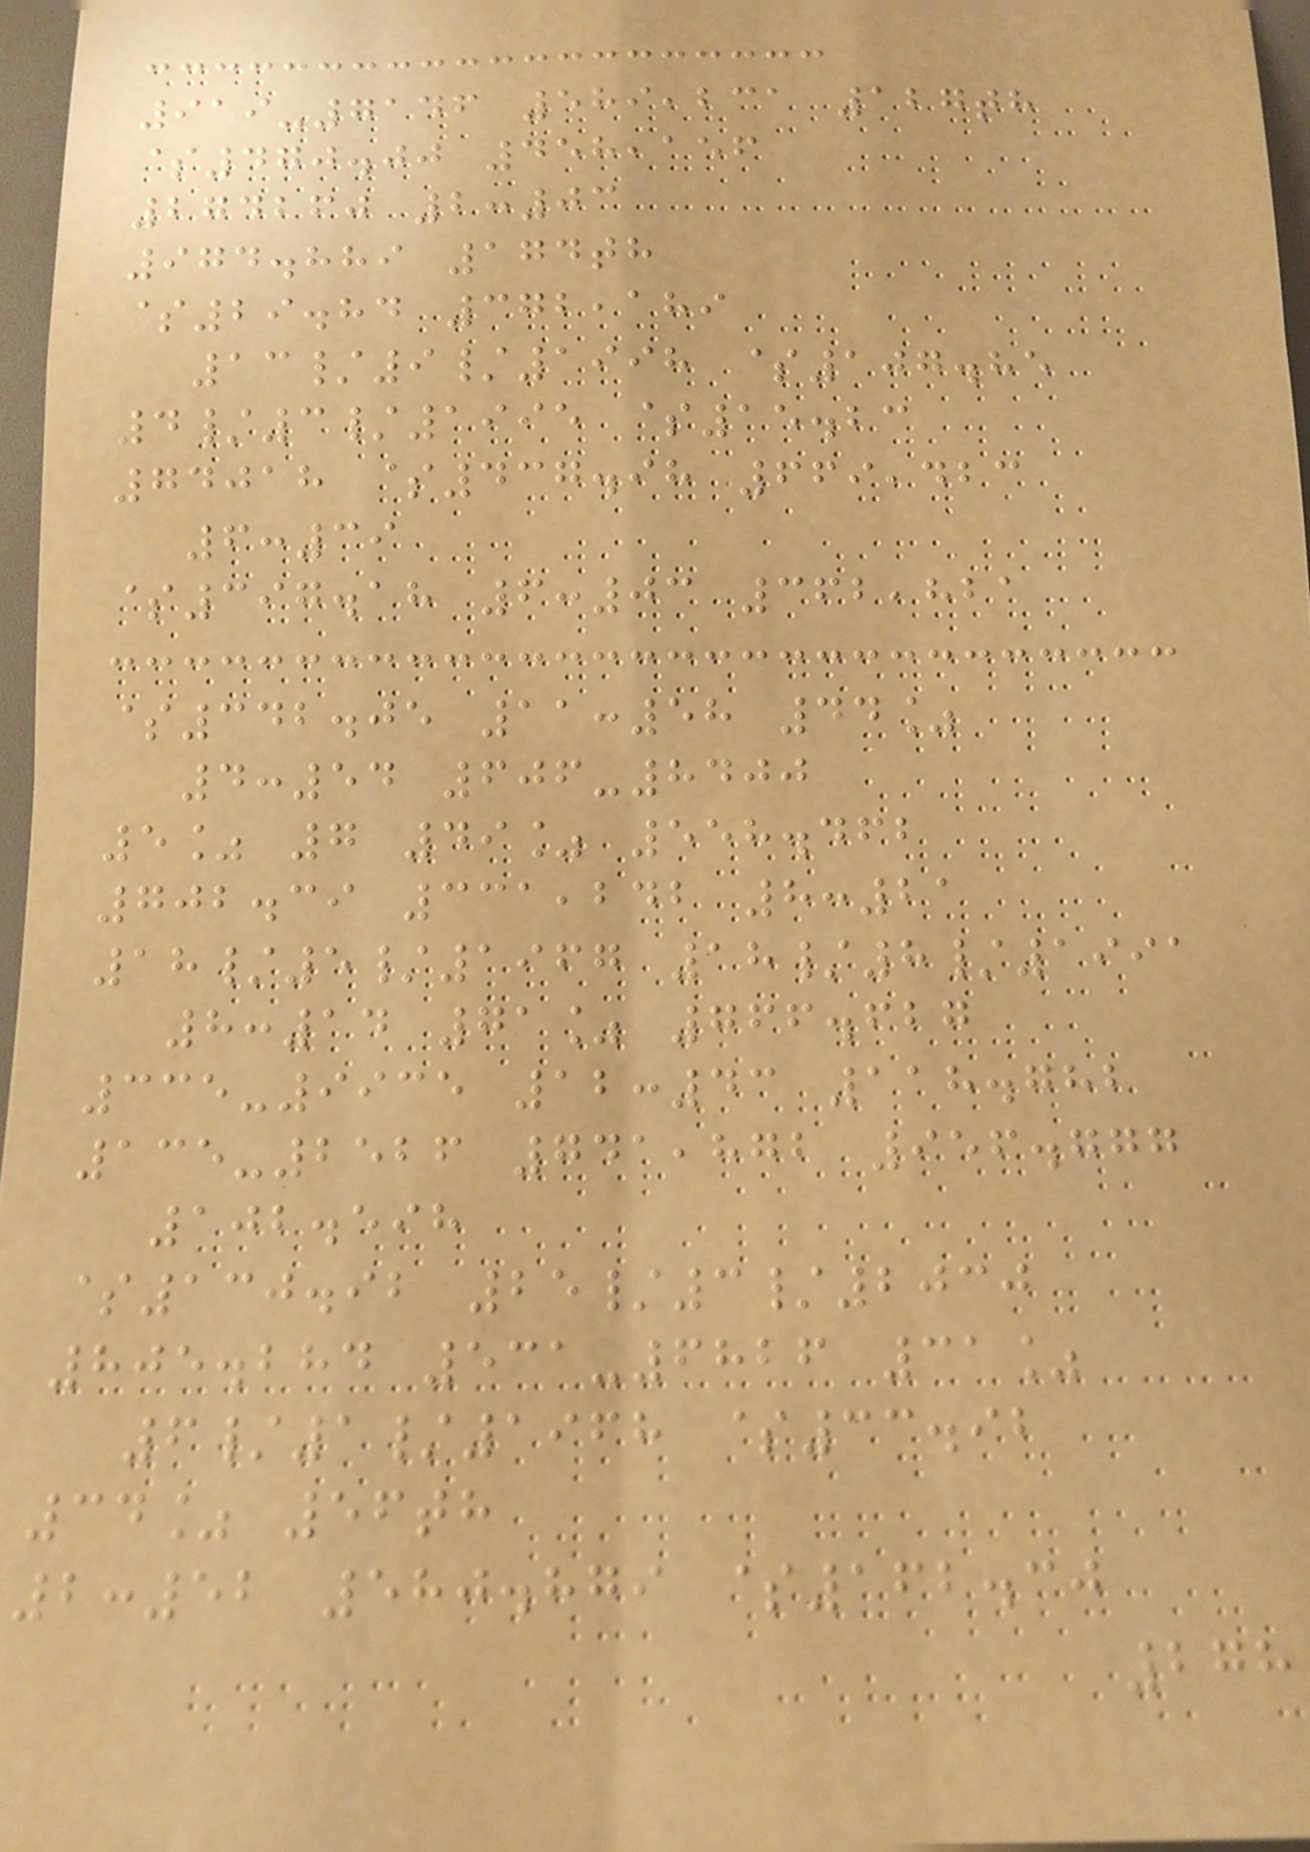919-7146 589,231 127th
$470.00 458,156
274260 2:03
974.889 174th
$29.84 372,189
13/9/1998 $107.85
4/3/1995 $15.23
74018 $437.98 669,423
6:39
$397.18 6:03 362,821
$342.05 11:58 44%
4:54 606-8400
5% 7 49% 558.462
702.39 331,242 8:21
18/5/1967 18/8/1991
8:14 71% 766.627
335-9935 12:43 118.782
135-2526 741,872 956.777
102.598
$130.92 25/3/2030
805.284 531-6826 31%
6/1/1968 $33.92
34% 56th
2:52 580.879 $162.30
278
